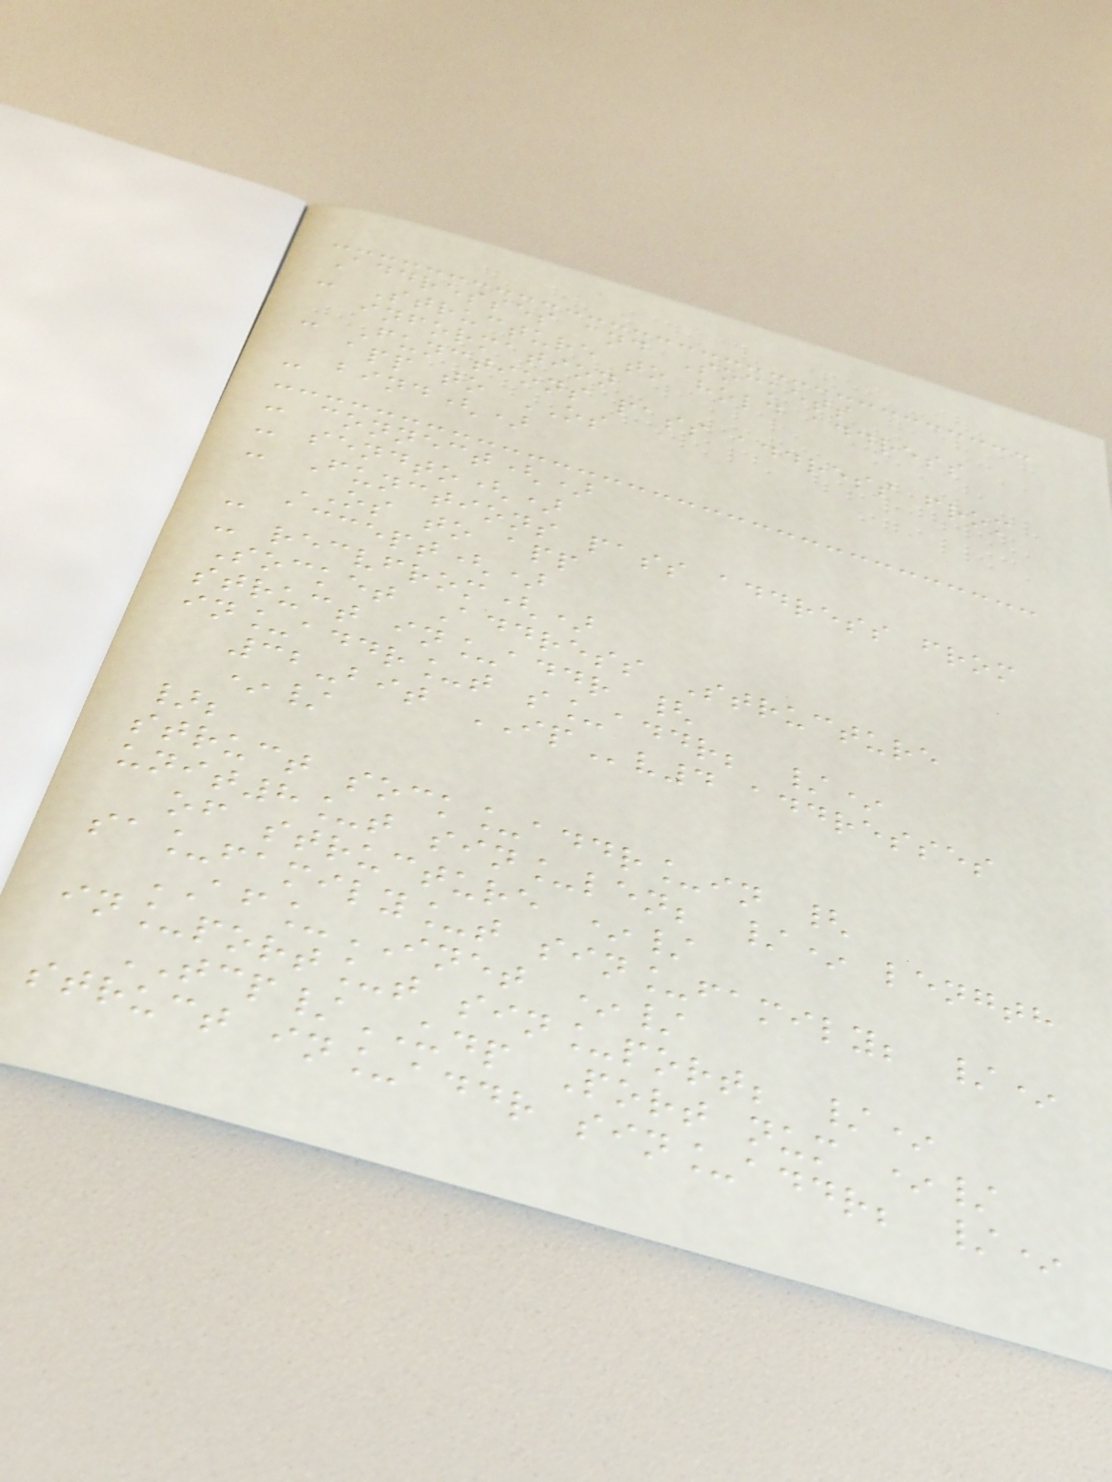Addresses and Sockets
- Structure to hold address
information
- Functions pass address from
app to OS
- bind()
- connect()
- sendto()
- Functions pass address from
OS to app
- accept()
- recvfrom()
Socket Address Structure
struct in_addr {
in_addr_t s_addr; /*
32-bit IPv4 addresses
*/
};
struct sock_addr_in {
unit8_t sin_len; /* length
of structure */
sa_family_t sin_family; /*
AF_INET */
in_port_t sin_port; /*
TCP/UDP Port num */
struct in_addr sin_addr; /*
